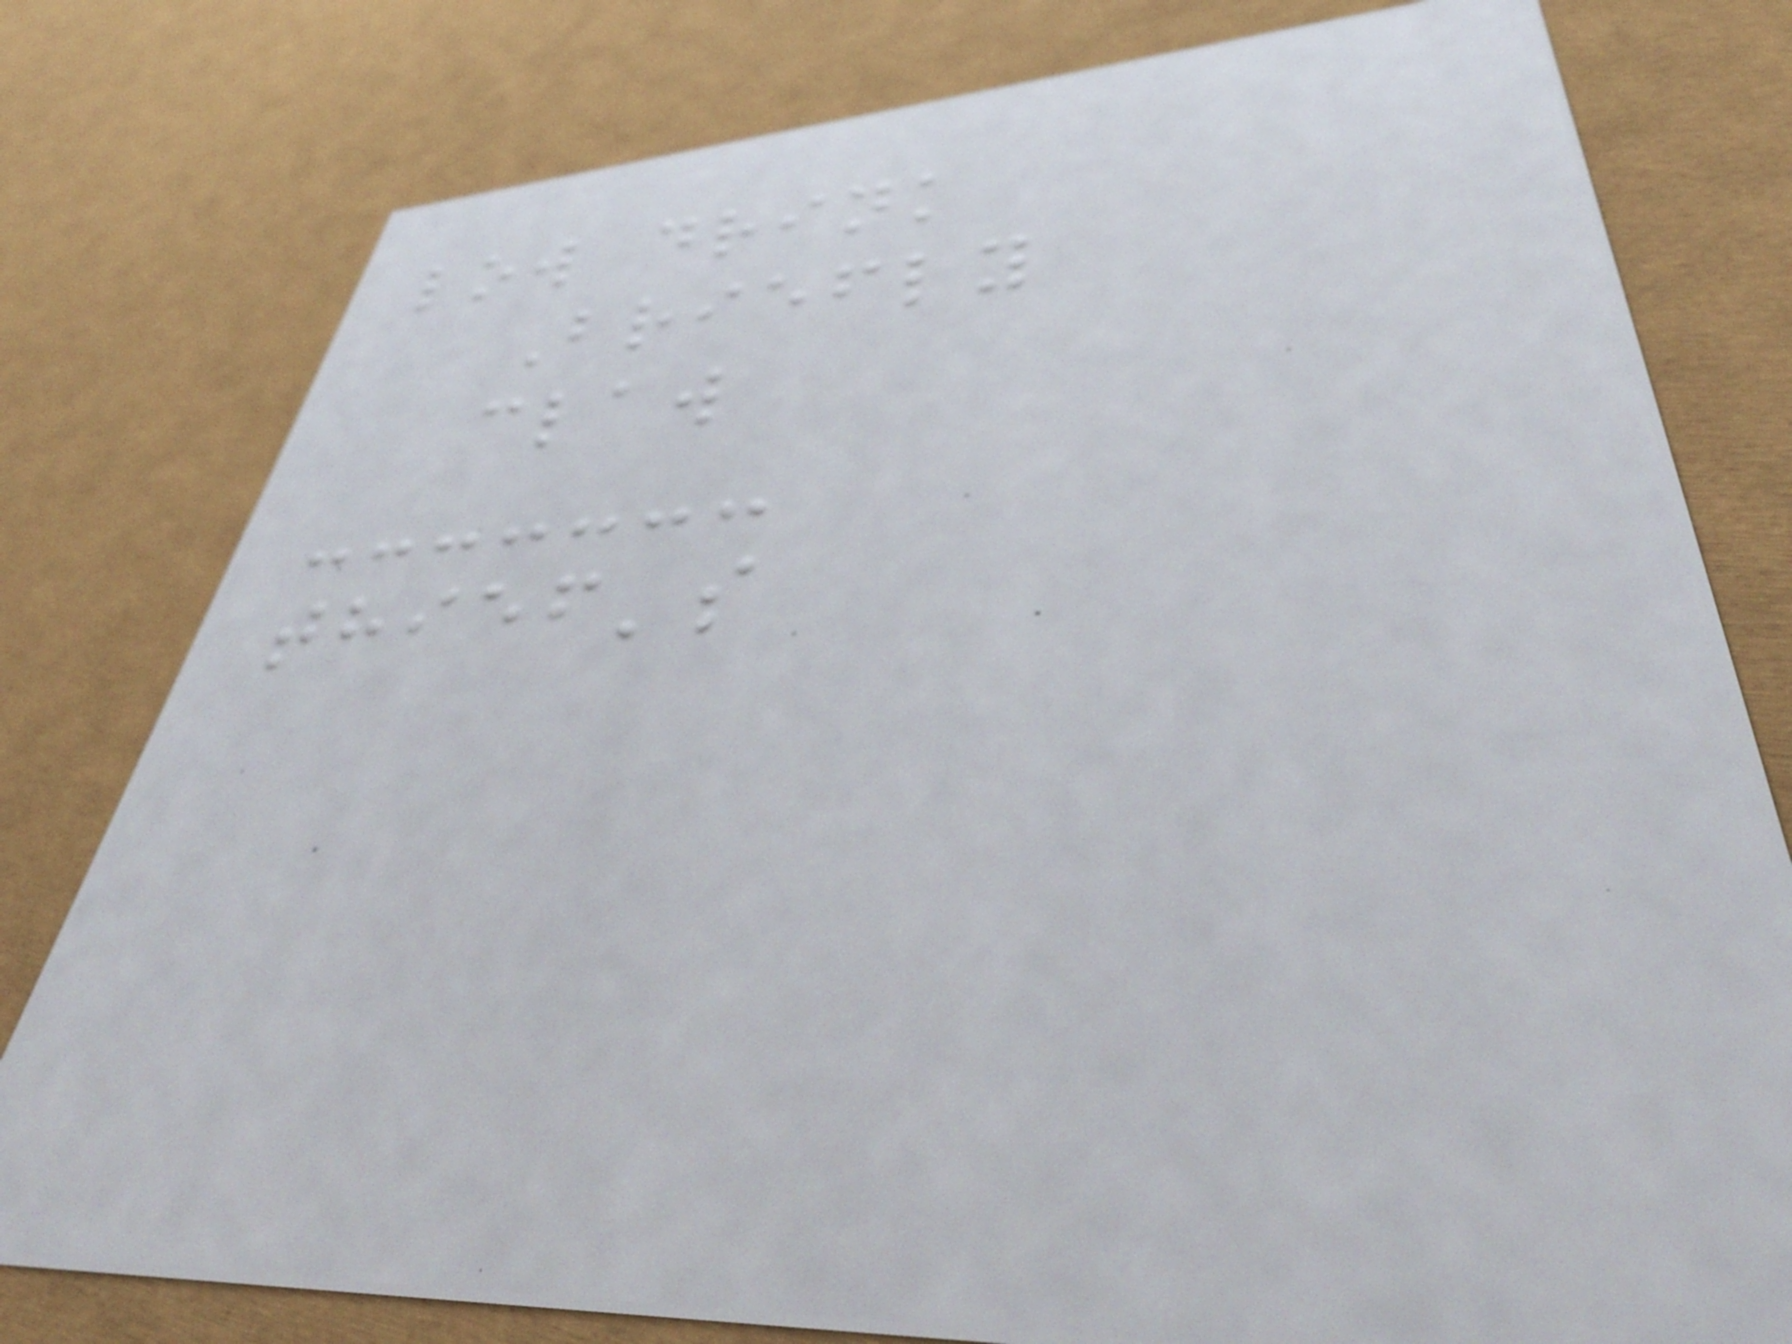low drink
Briefly
claw
thief's
